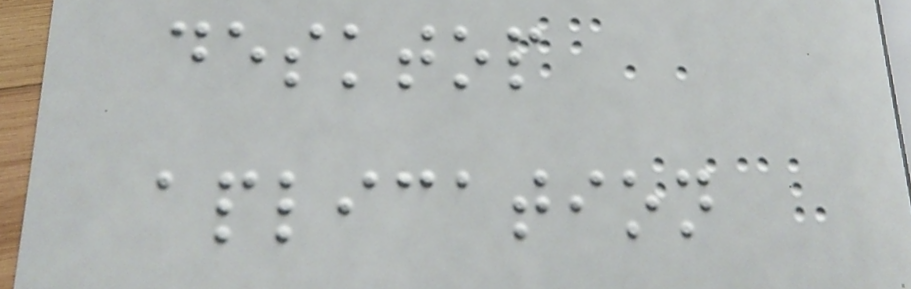desktop
aplication
